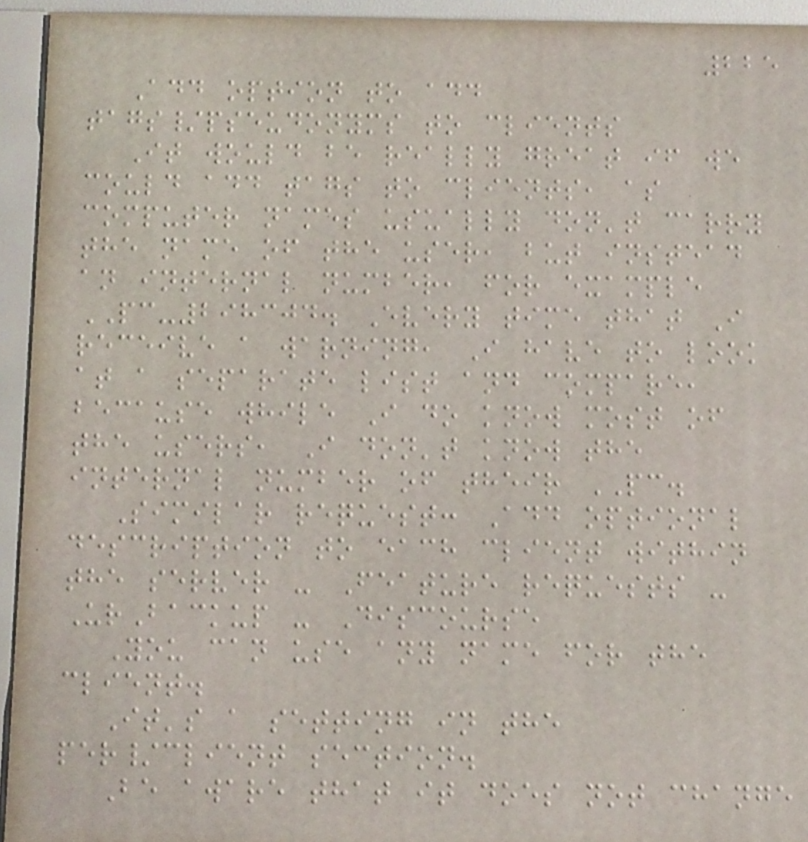225
Add option to add
tags/pseudonyms to clients
It would be really great if we
could add tags to clients, as
computer names usually don't carry
the name of the user, but instead
an internal number, for example
PC-298304. Every time that I
receive a warning, I have to look
at a separate list and compare,
because while I do know most of
the users, I don't know the
internal number of their PC.
Similar request: Add optional
description to each client within
the server - Feature requests -
UrBackup - Discourse
You can use any name for the
client.
It's a setting in the
per/client section.
Be aware that it does not change
